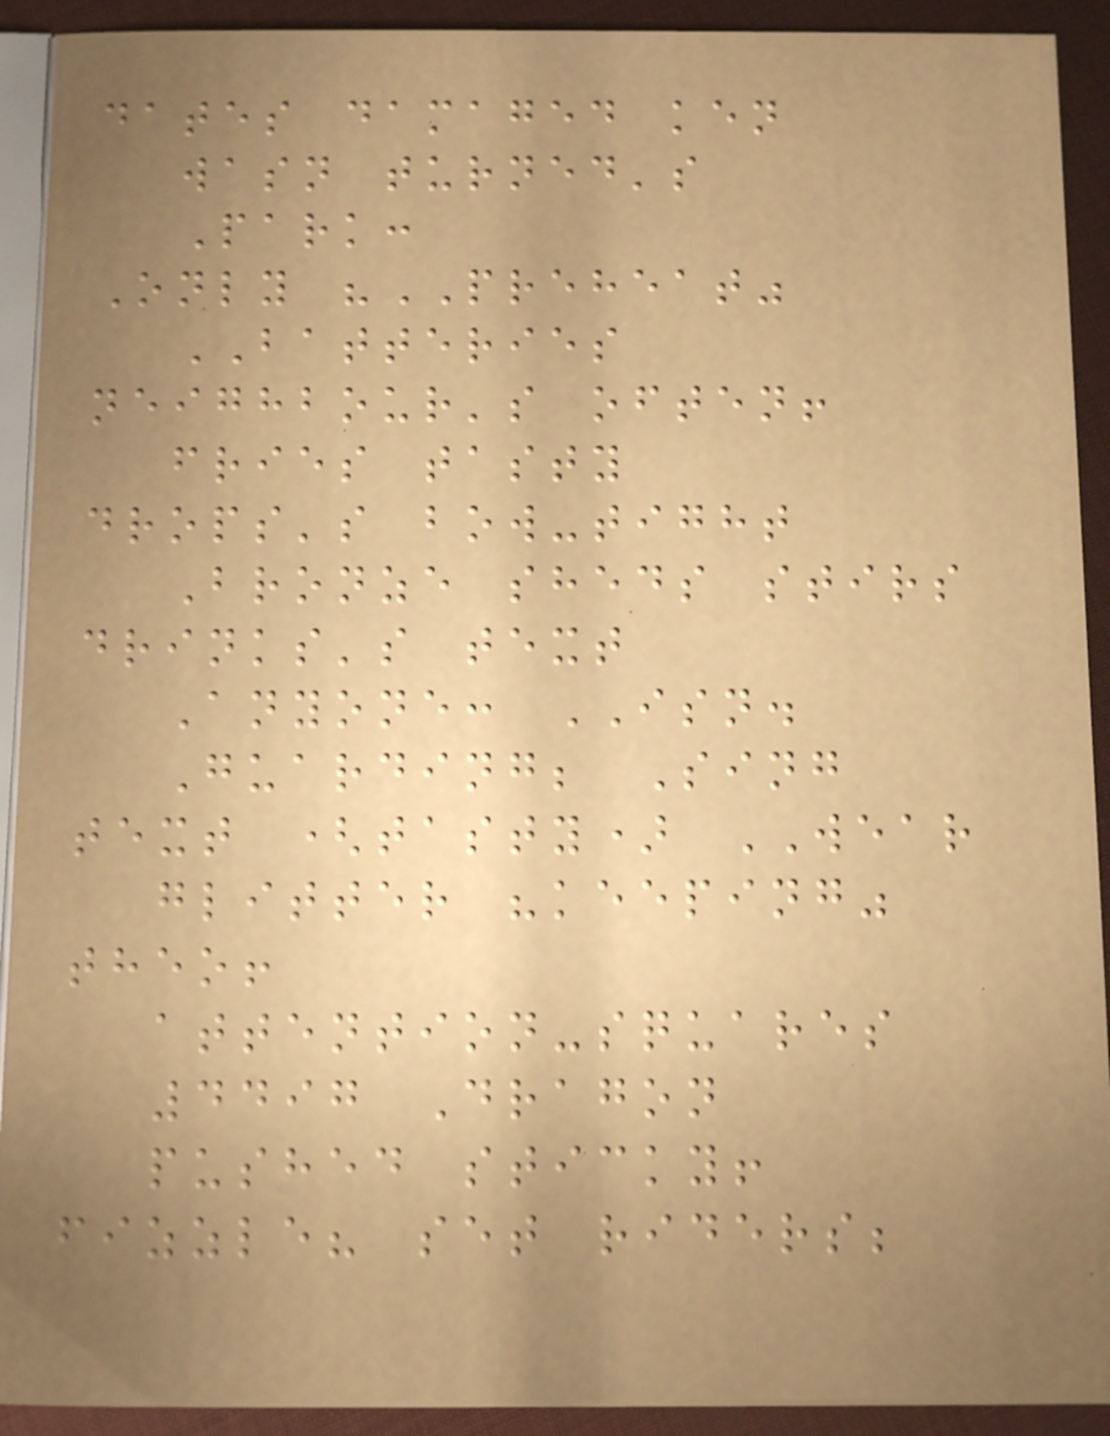dates damaged ken
wasn turned's
Park:
Only "PREHEAT"
BATTERIES
neighbour's often!
fries tasty
drops's bow-tight
Bronze sheds stirs
drinks's text
Anyone: ISN.
Guarding; Sing
text (tasty) WEAR
glitter "keeping"
theo!
attention-squares
4497 Dragon
pushed sticky!
fizzle? set riders;
